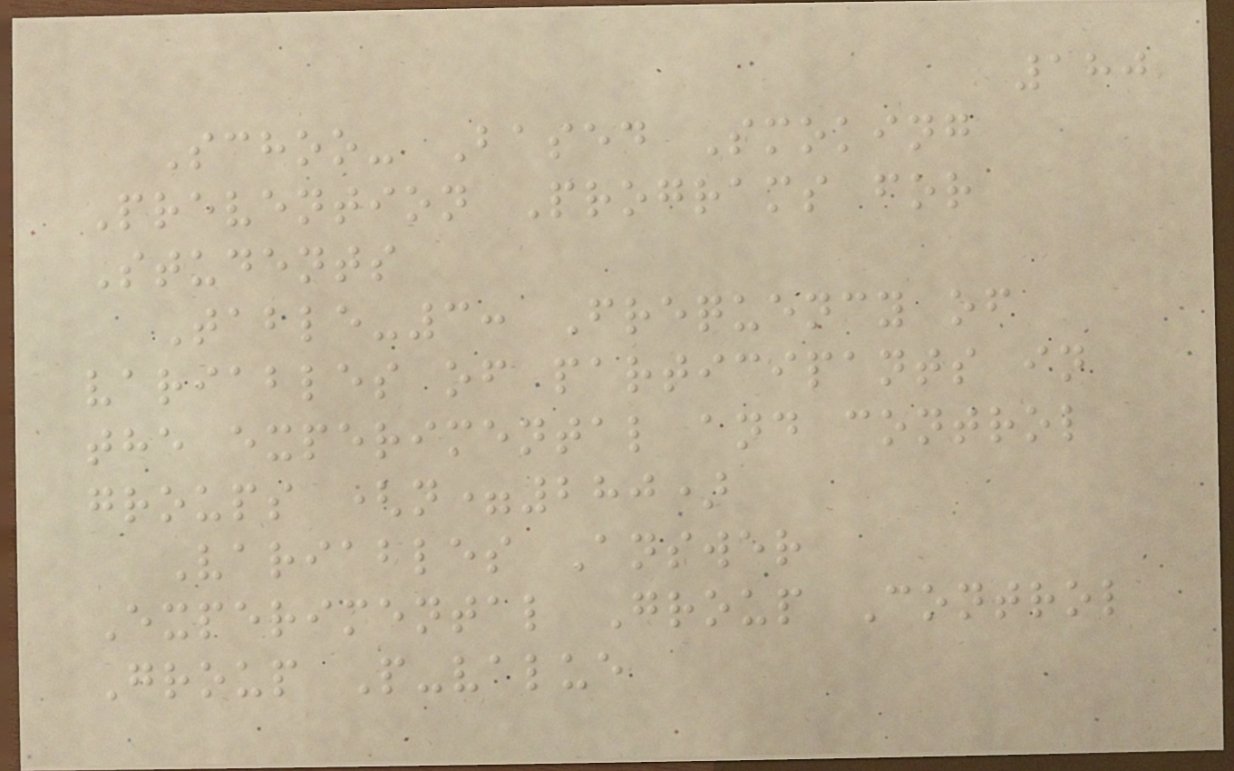180
Schoo- Based Smoking
Prevention Programs for
Students
Table-3: Frequency of
variables of participants in
the experimental and control
groups (n=280)
Variables Answer
Experimental Group Control
Group P-value
